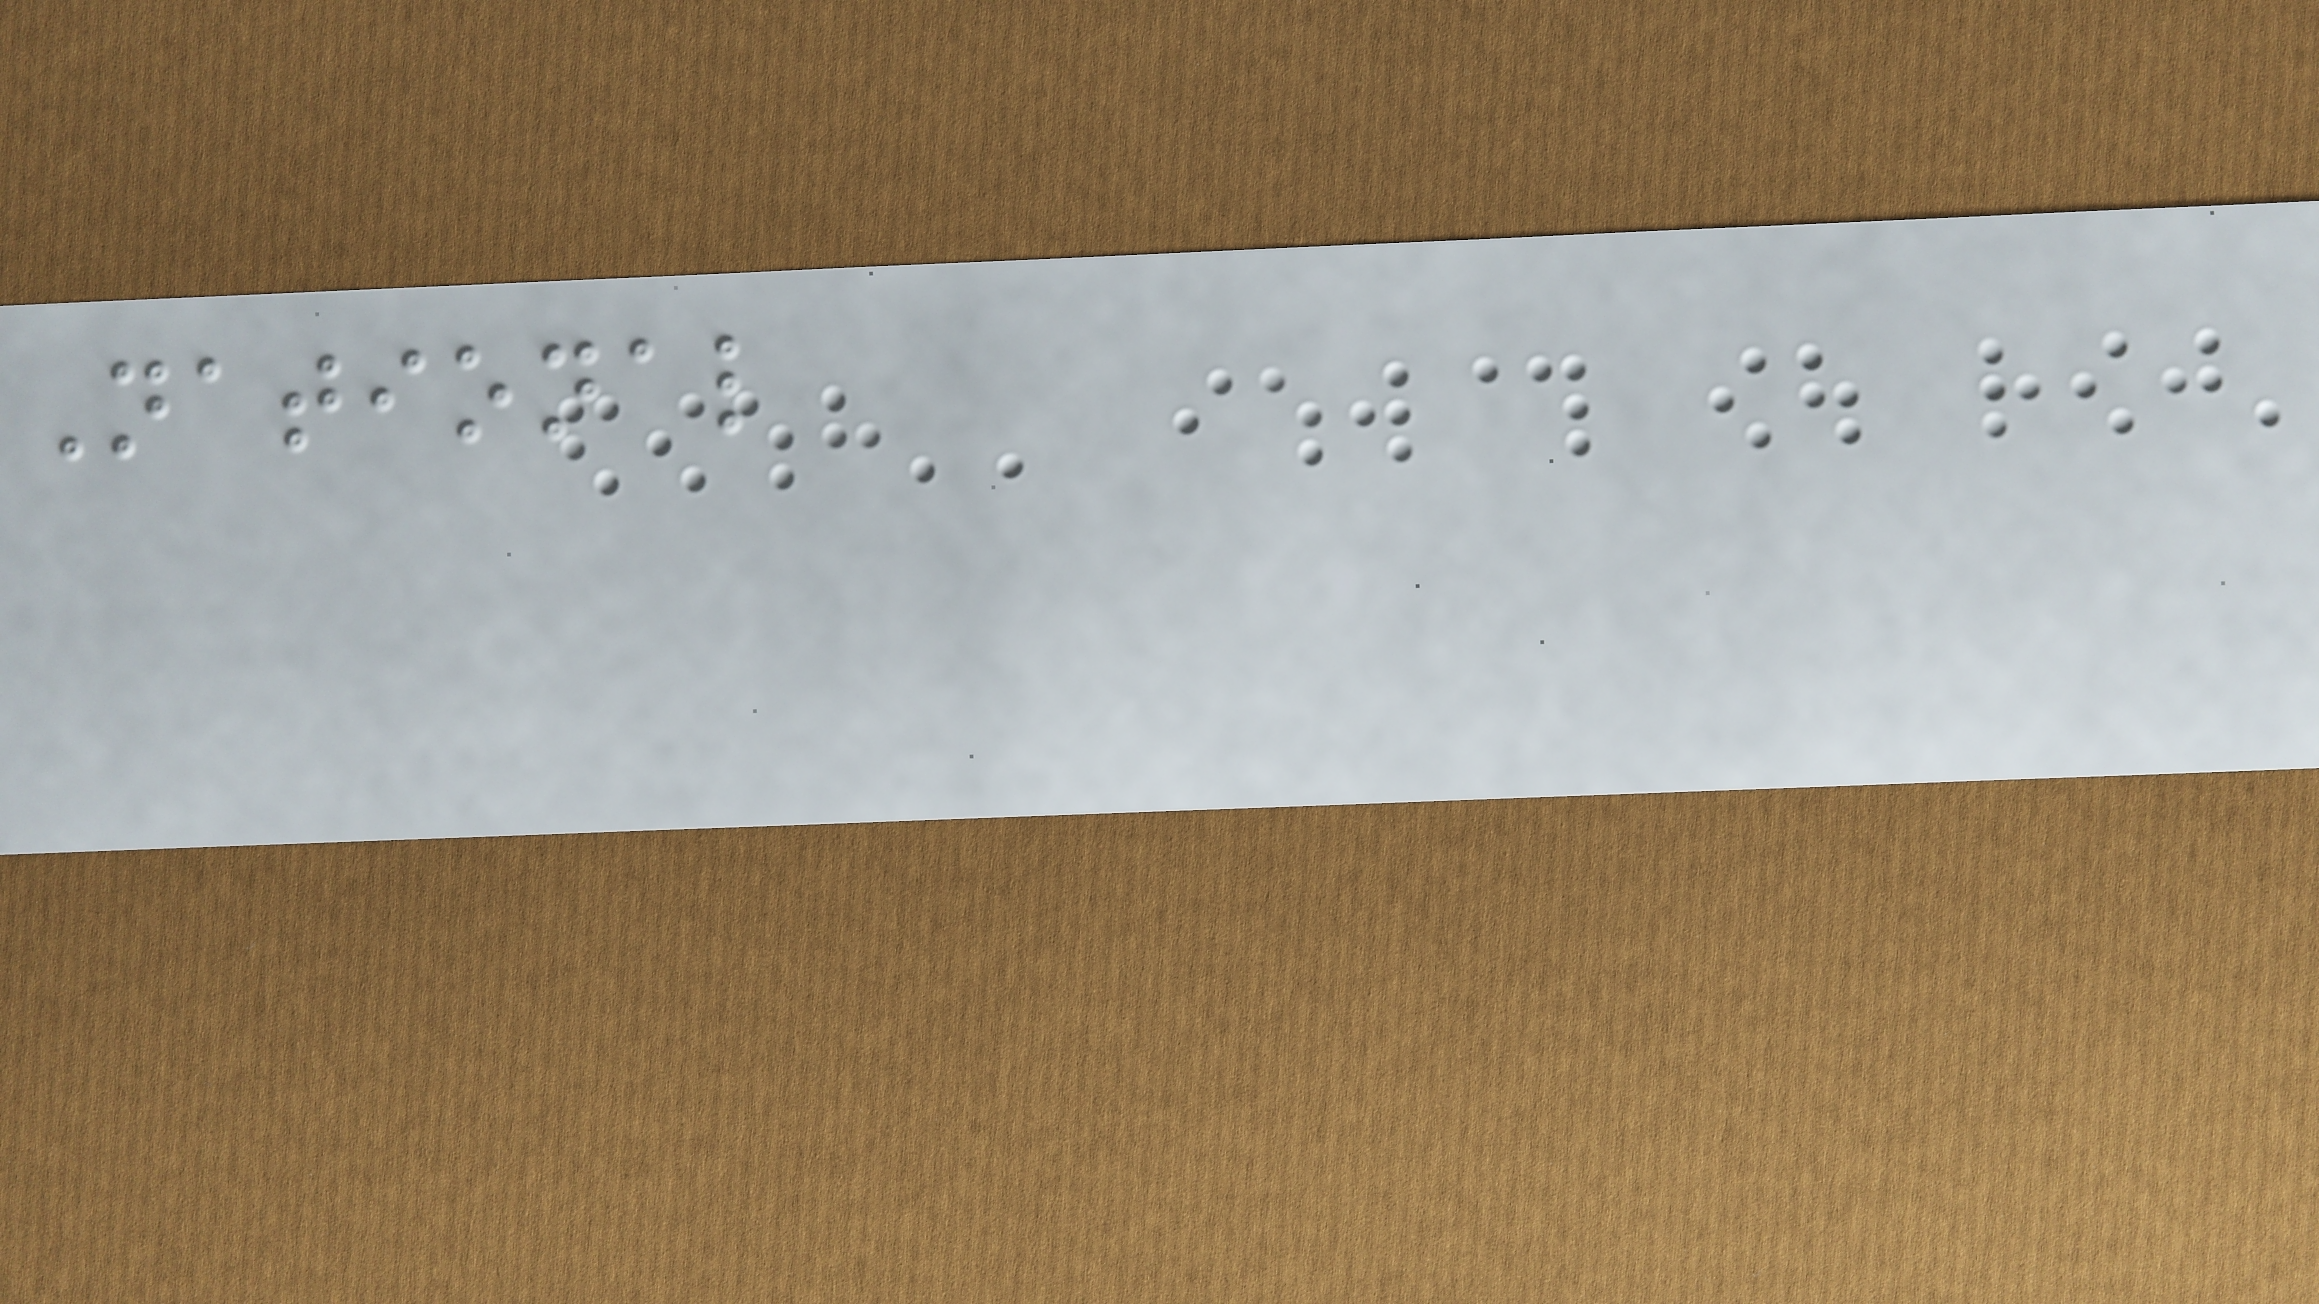National
